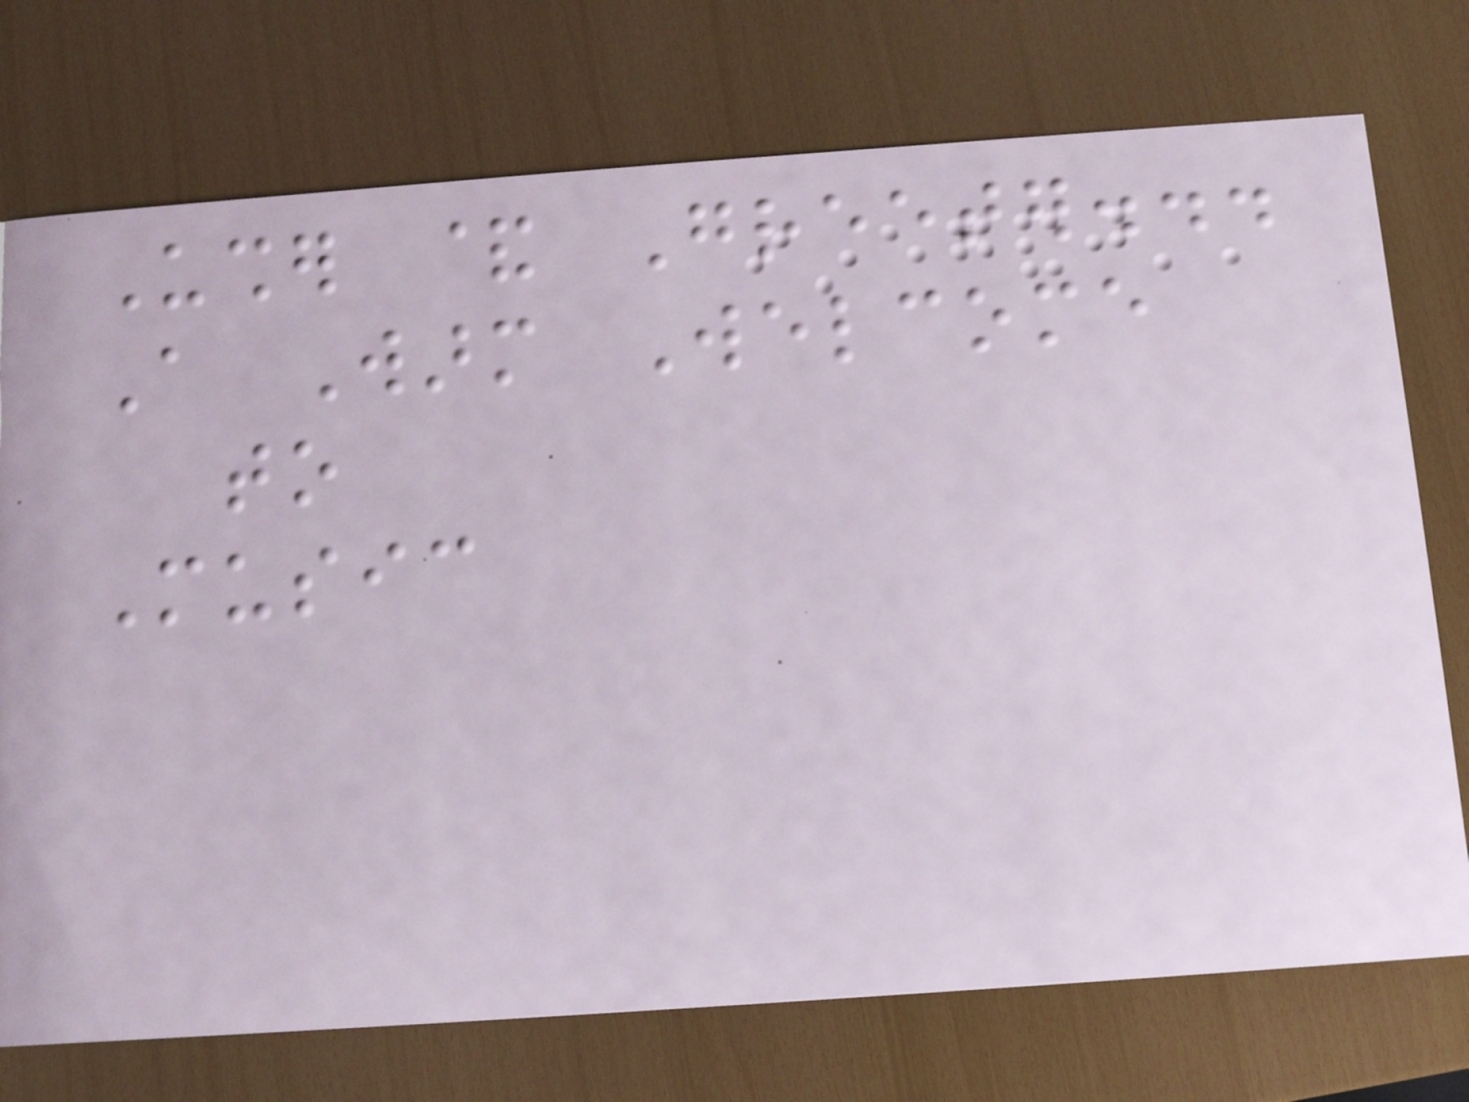Usher & Greeter...
A Warm Welcome
to
Music
